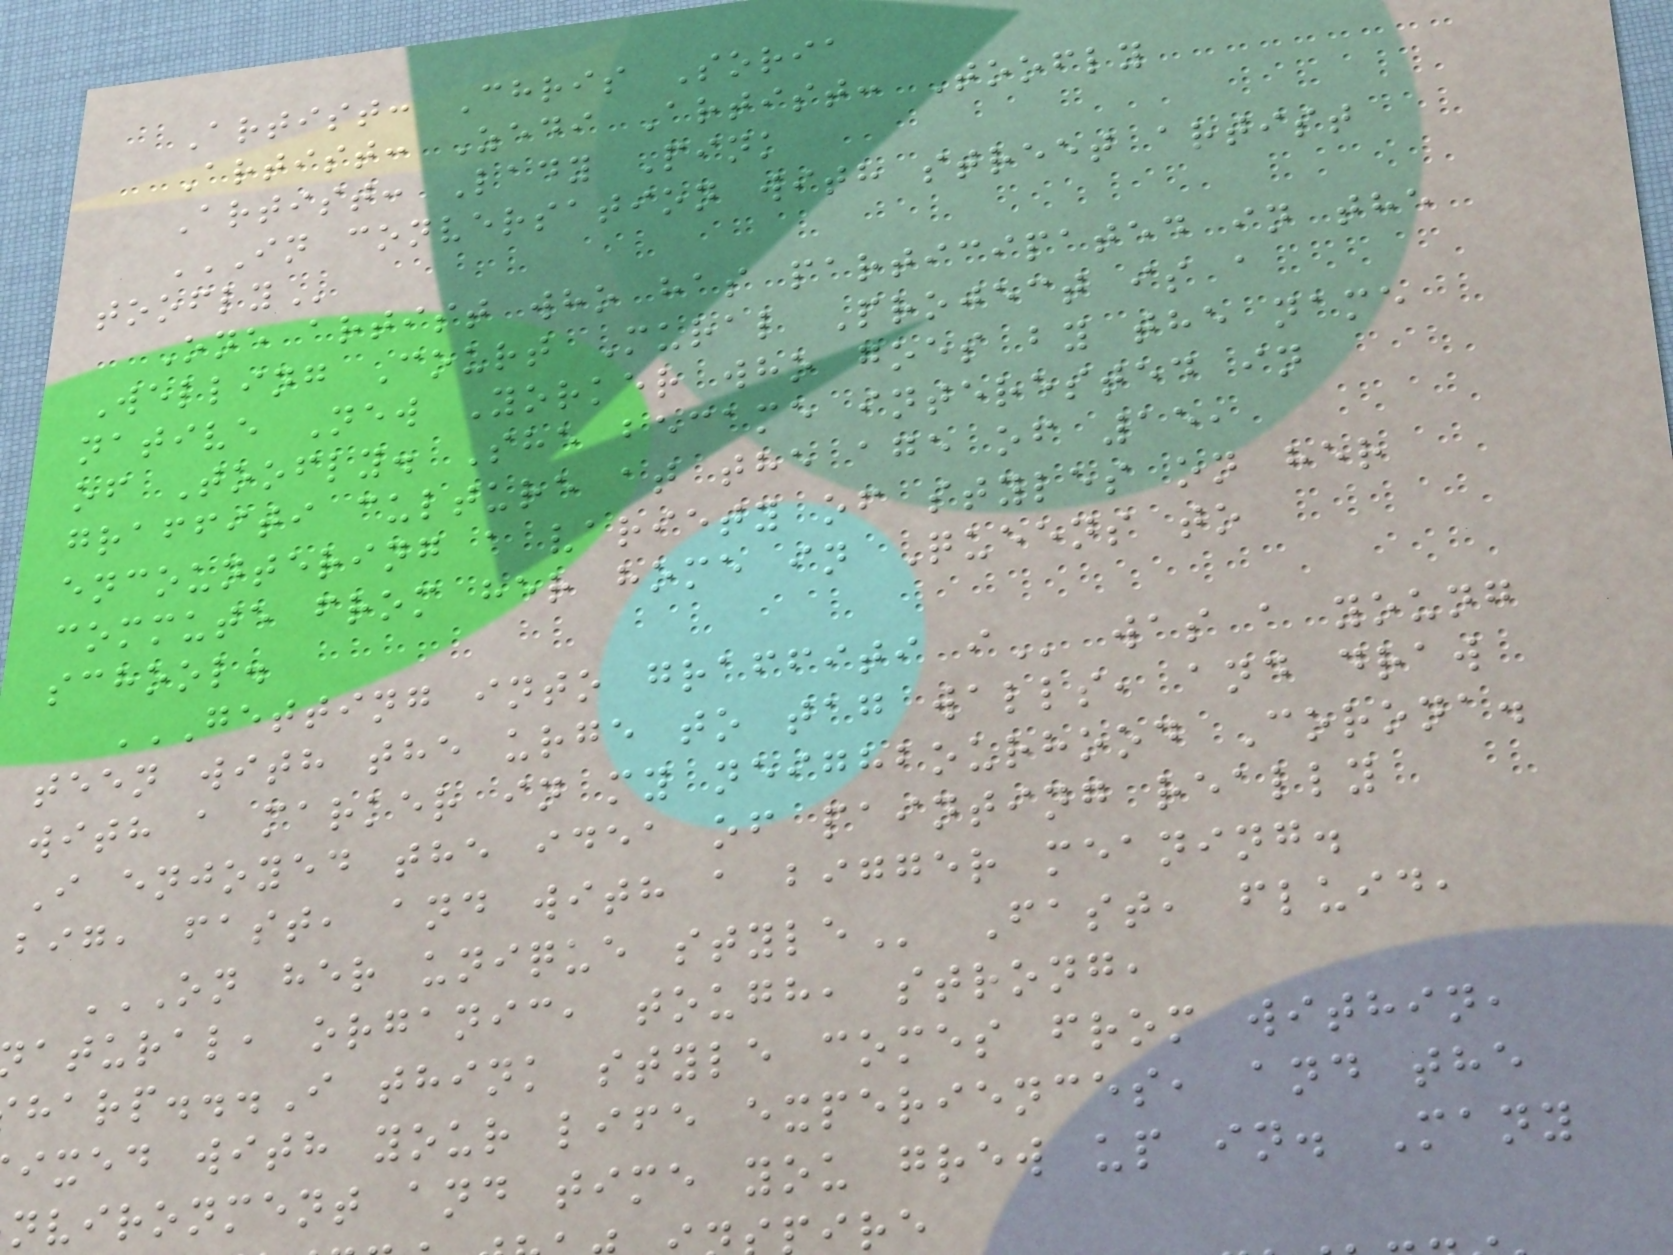Artist: Chris Soria
Artist: Zedi Artist: Toofly
Artist: Lady Pink
IN CONVERSATION WITH STREET ARTIST
One artist who has participated in the
Welling Court Mural Project is a
native New Yorker who goes by the name
of Toofly. She became interested in
graffiti culture at the age of 15,
encountering a variety of styles on her
commute from her home in Queens to
school.
GETTING INTO GRAFFITI I was a young
teen with the urge to tag walls, and draw
with a marker in my neighbourhood Corona.
I enjoyed the idea of painting really
big, fast, and with a bigger meaning.
ON HER UNIQUE STYLE Fast, fluid,
atural, organic, tough, strong,
harp...I think style comes from within,
ixed with your life experiences, and the
nvironment and time you grew up in. Many
